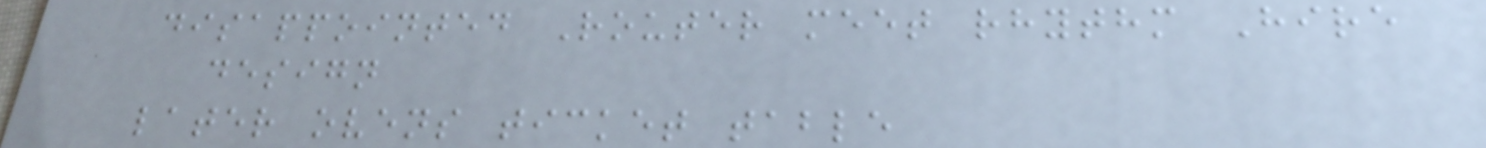disappointed Router meet rhythm Hire
design
later ovens ticket table
